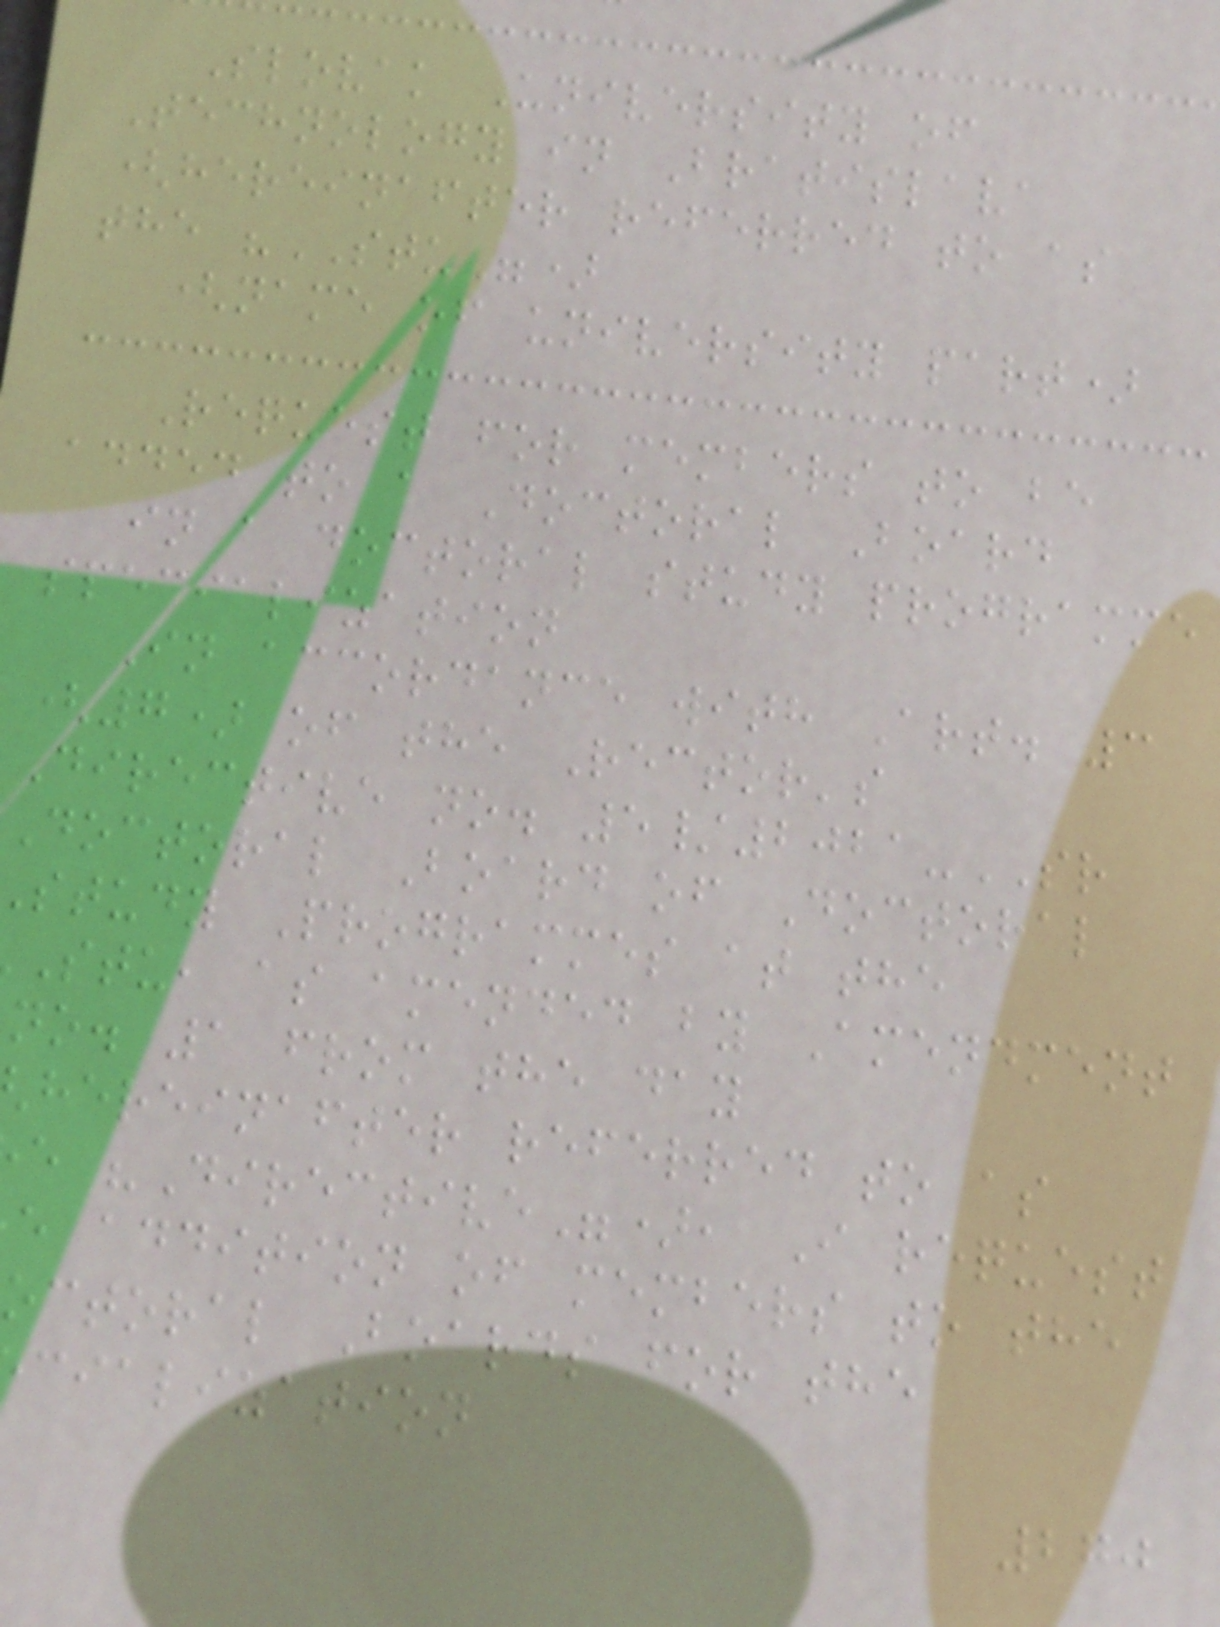Slovak University of
Technology in Bratislava
(hereinafter referred to as
the "STU")
(name of university part)
Request for members to be
added to a Doctoral Board
in a doctoral study programme
specialization
In accordance with Art. 3
(7) of the Rector's
Directive no. 5/2021-SR
Doctoral Board of Doctoral
study Programmes at the
stu, as amended by Amendment
no. 1 from the day
hereinafter referred to as
e "Directive"), I request
e addition of members to the
octoral Boards for the
cialization
270
